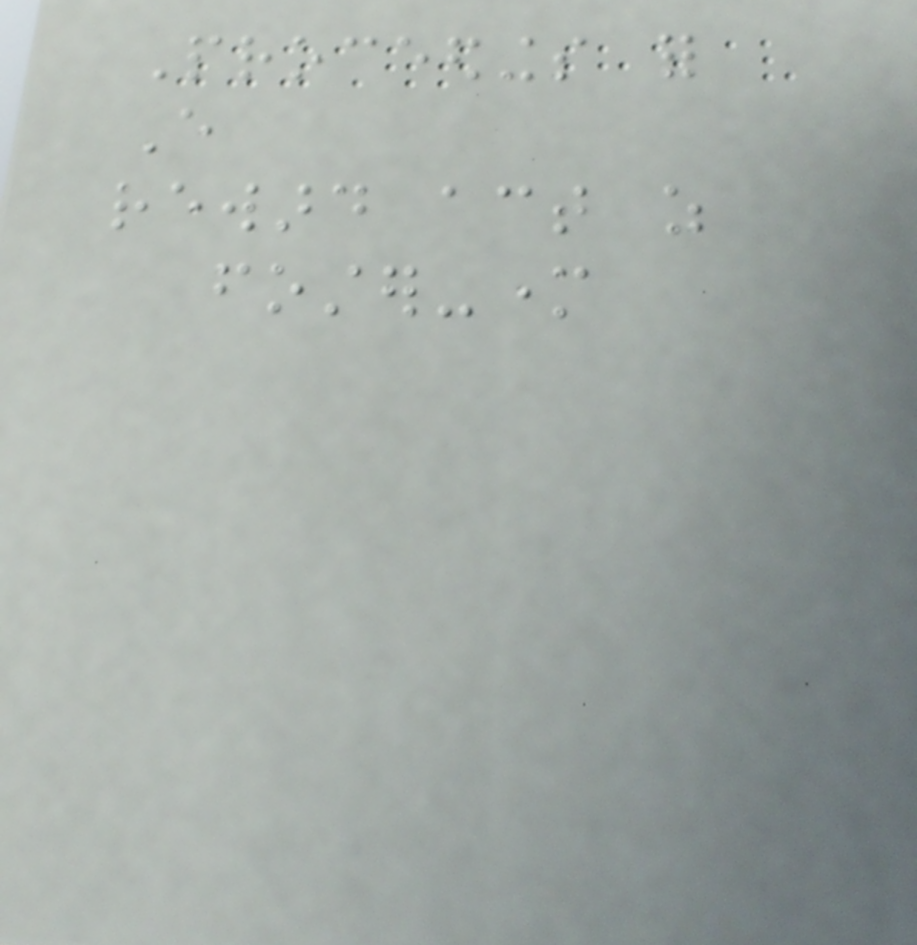Proceedings for
Every
reward act as
foster-mother
